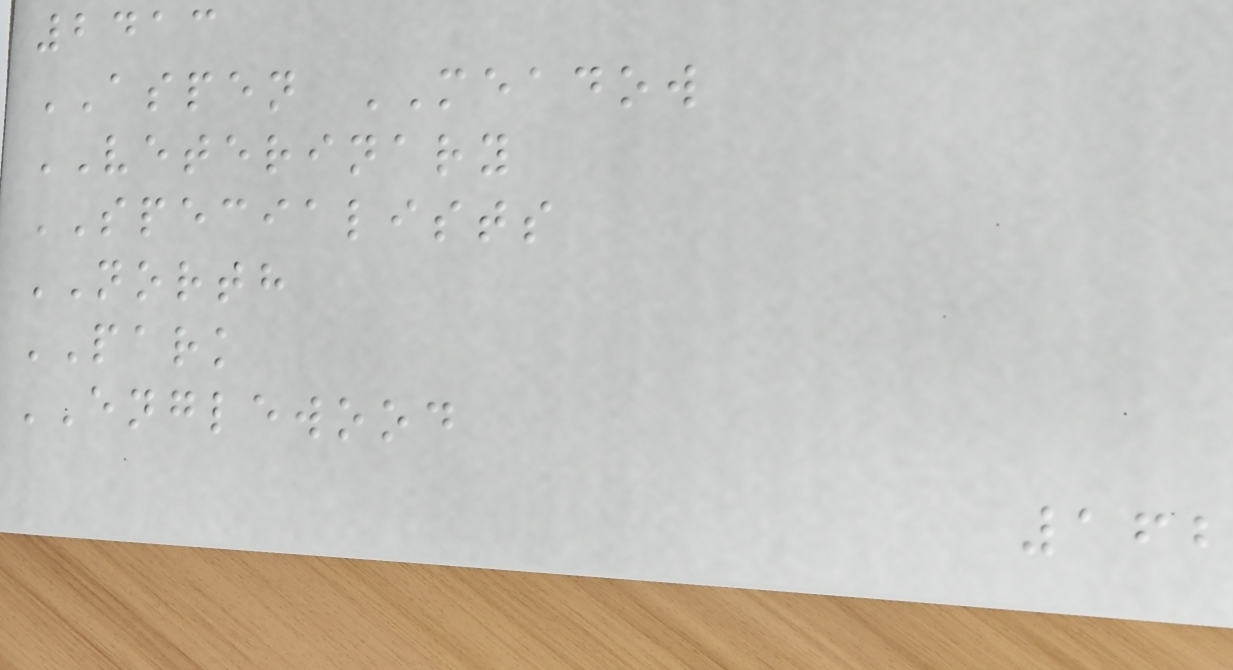2413
ASPEN MEADOW
VETERINARY
SPECIALISTS
NORTH
PARK
ENGLEWOOD
162
